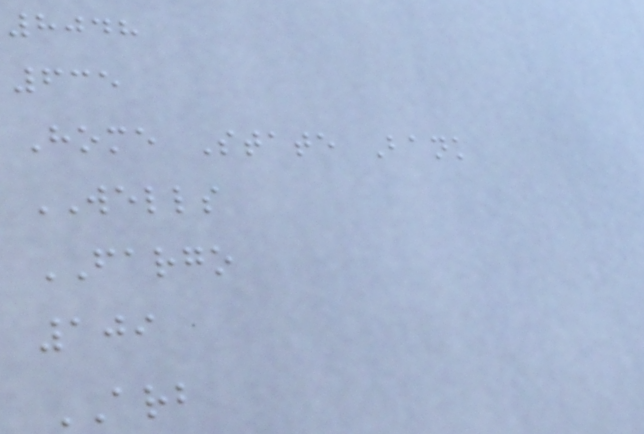8048
635
Home State Bank
WELLS
FARGO
109
ARB
